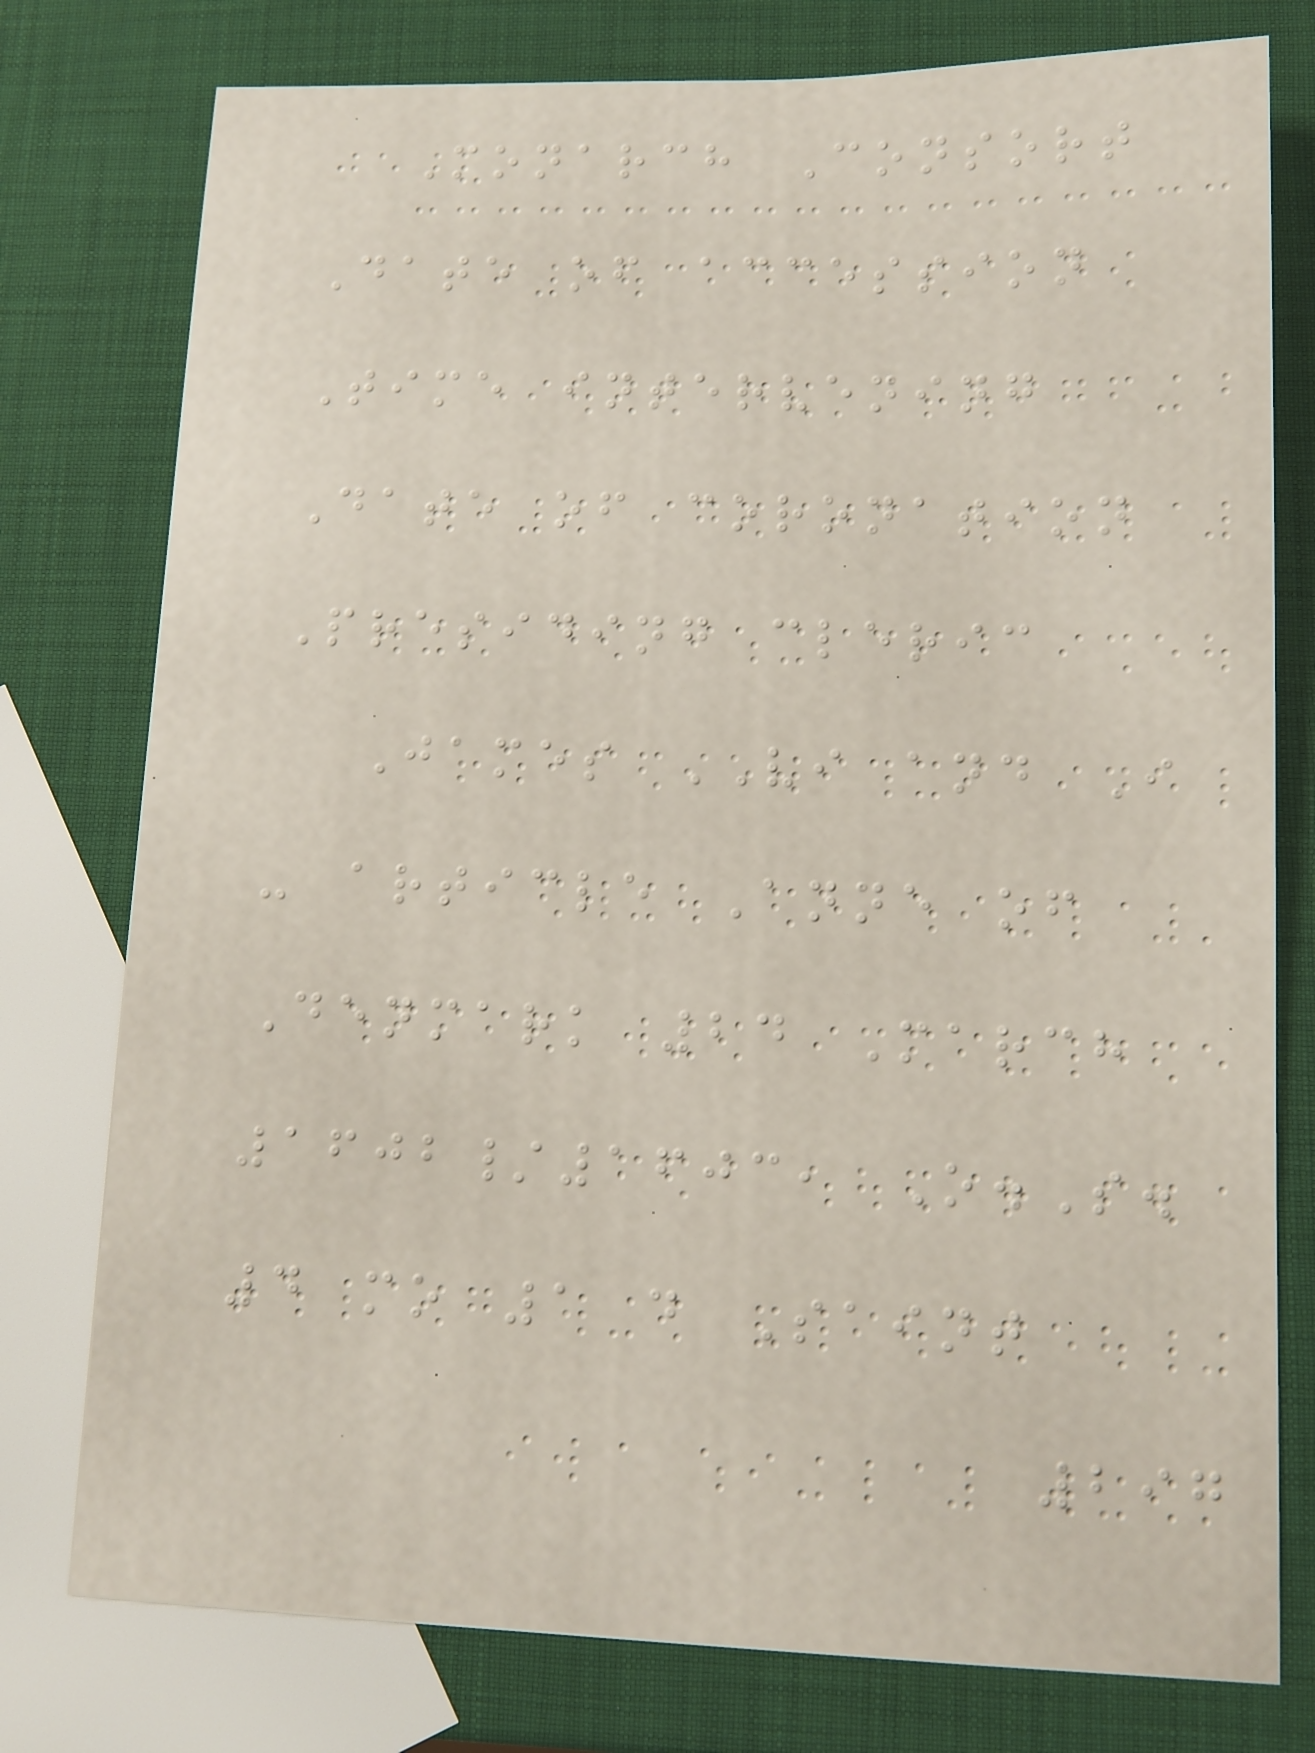Monarch Consort
Date of accession
Time intervening
Date of coronation
Presiding cleric
James VI and I
- article Anne of
Denmark 24 March
1602/1603, O.S.
4 mo 1 d Saint
297
